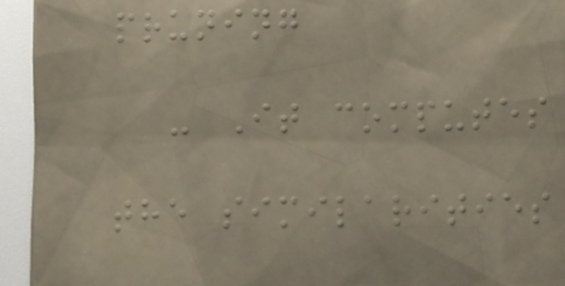pruning
- It computes
the similarities
